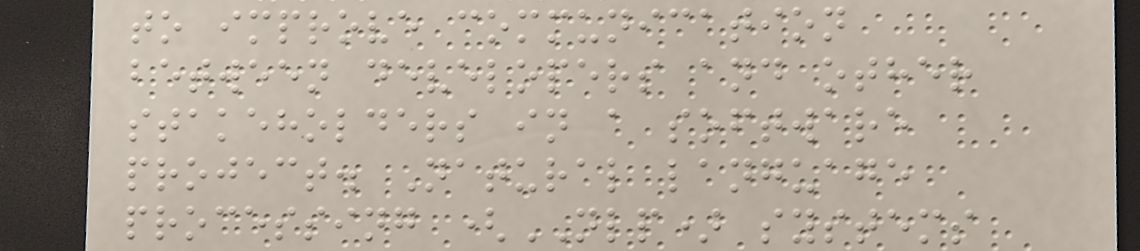to improve communication
between developers and other
stakeholders in a software
project. Natural language
processing (NLP) systems
